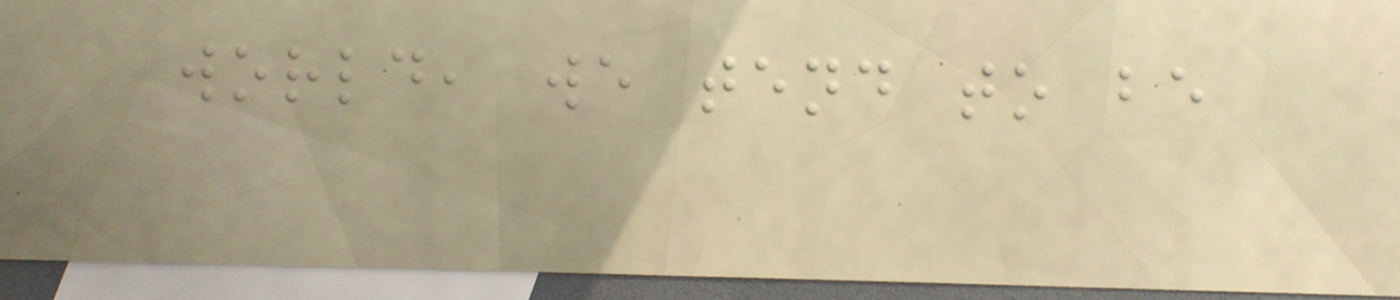world, we tend to be
